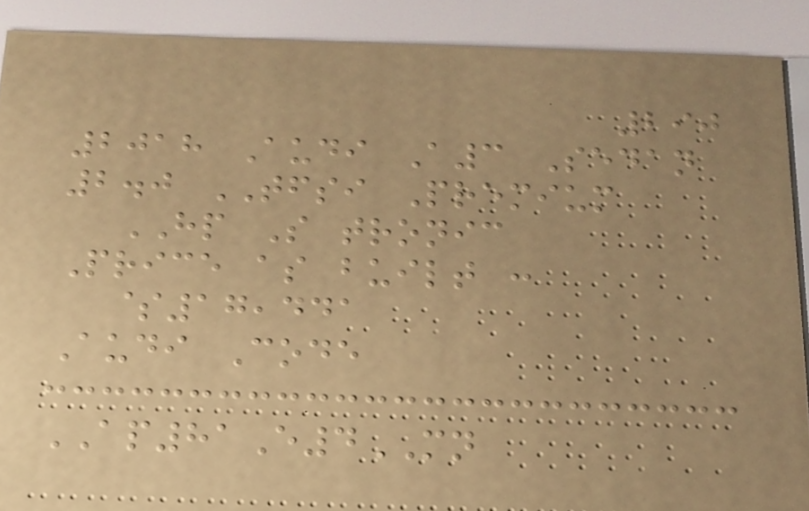290
2018 Audi A3 Sedan
2.0 TFSI Premium
HP S tronic
Price as built :
$17,441
Audi Code
AP81E4MN
